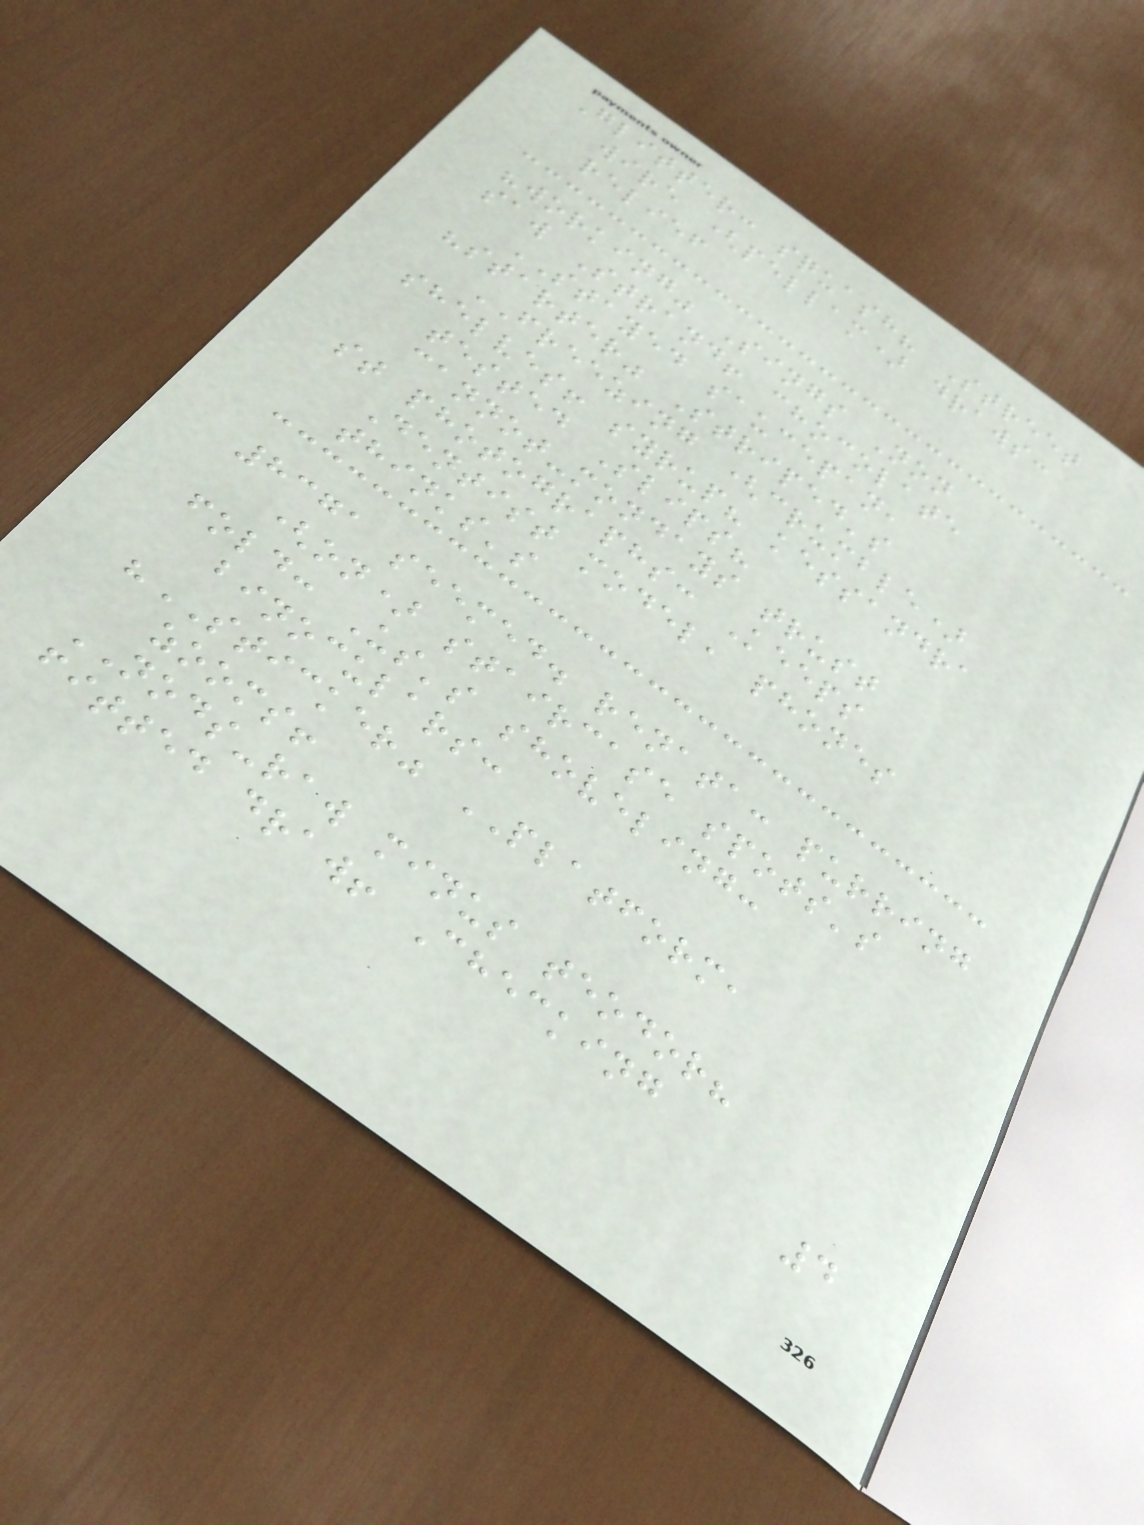Glitter: squash? Street
wire (pellam) draws:
relief
"working" Sings Non
saw Strand! chocolate
STAYED saucepan,
"starter" Striped's
FREEZING (crumble)
shelves! syrup? kessandra
tested Slips?
cannot-mondays trust
st photographs: Keeps
Dentist model, phones
thinks's
8371 seemed. renata: purring
(on) staircase spots's
fold: Us's shoveling:
binoculars:
"STICKER" PLATFORM,
zooms!
NODS-raw minus teodor?
fitted draw! Checking
4
